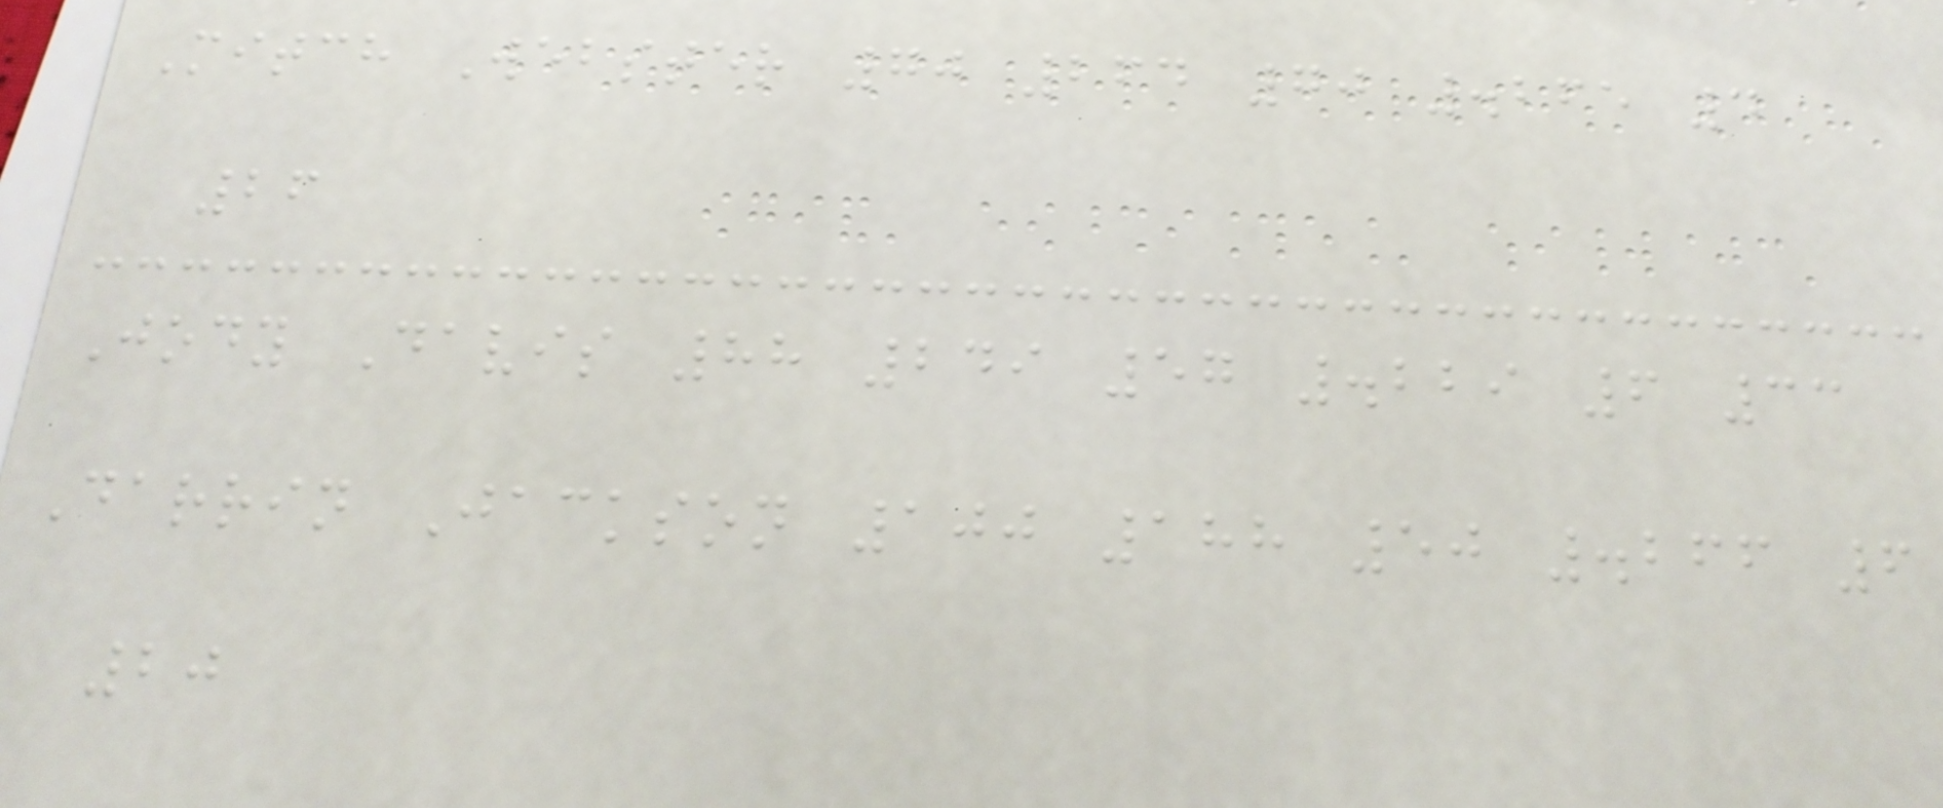Mitch Webster 70 264 70 .265 4
26
Jody Davis 88 249 57 .229 6 33
Darrin Jackson 100 188 50 .266 6
20
